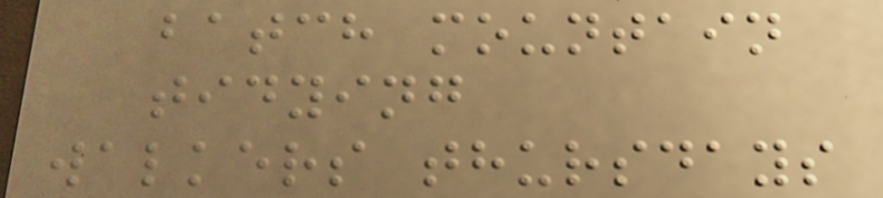batch mountain
tidying
walkers thursdays
